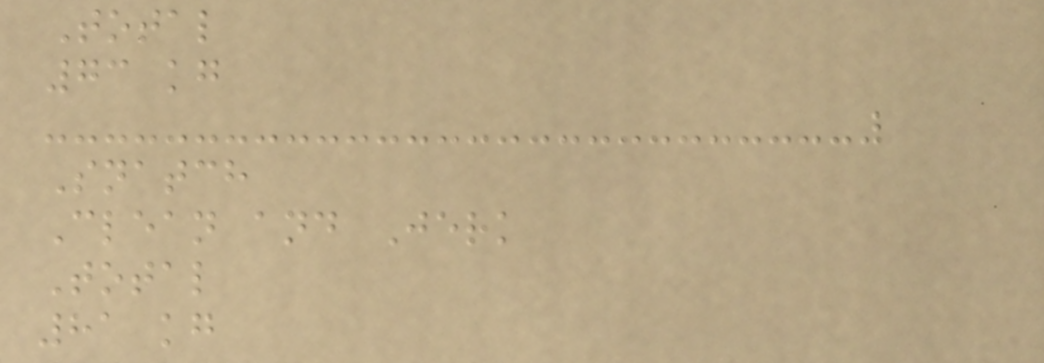Total
73 kg
Snatch
Clean and Jerk
Total
81 kg
